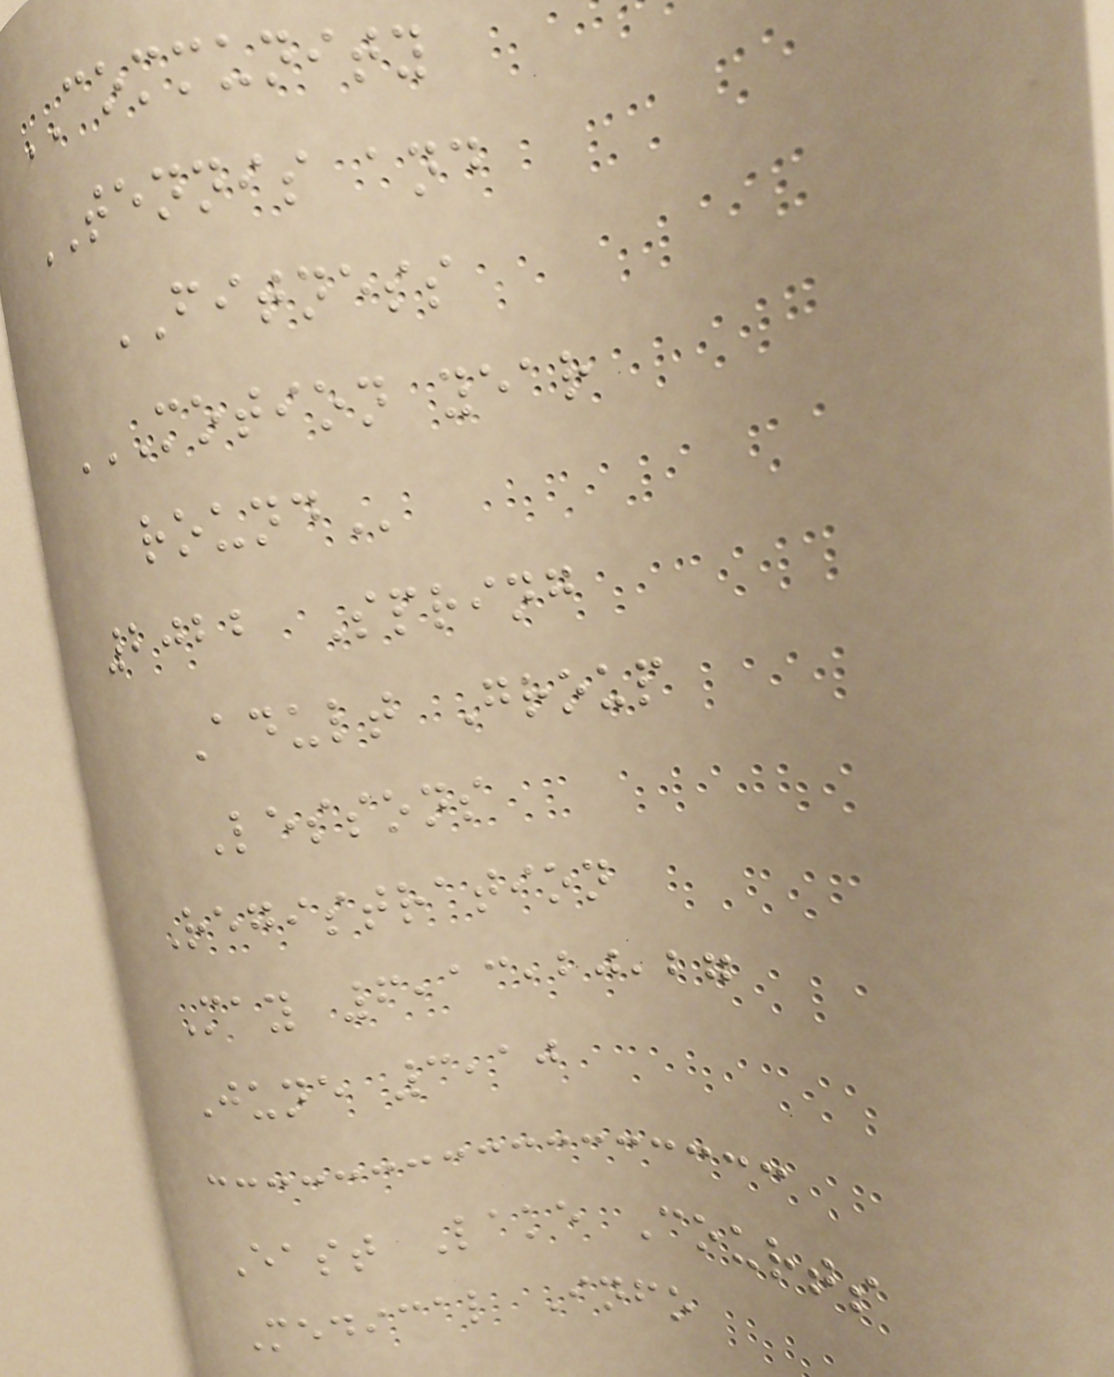COMMUNITY
TENNIS and
FITNESS
MOTION YEAR
ROUND
2022 Spring
Adult Group
Lessons
Registration
May 6,13,20,27
June 3,10
East Lake Courts
Medical Info
